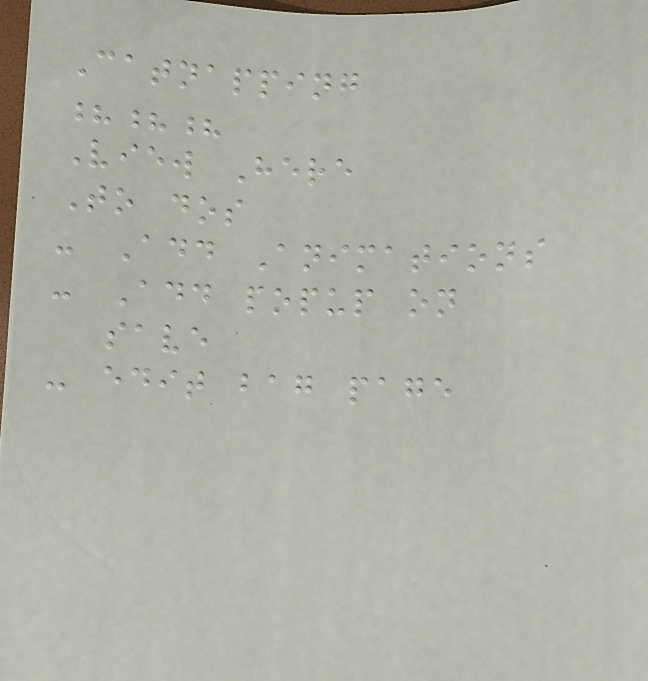Catnapping
???
View Here
To dos
- Add Animations
- Add popup on
save
- edit bag page
